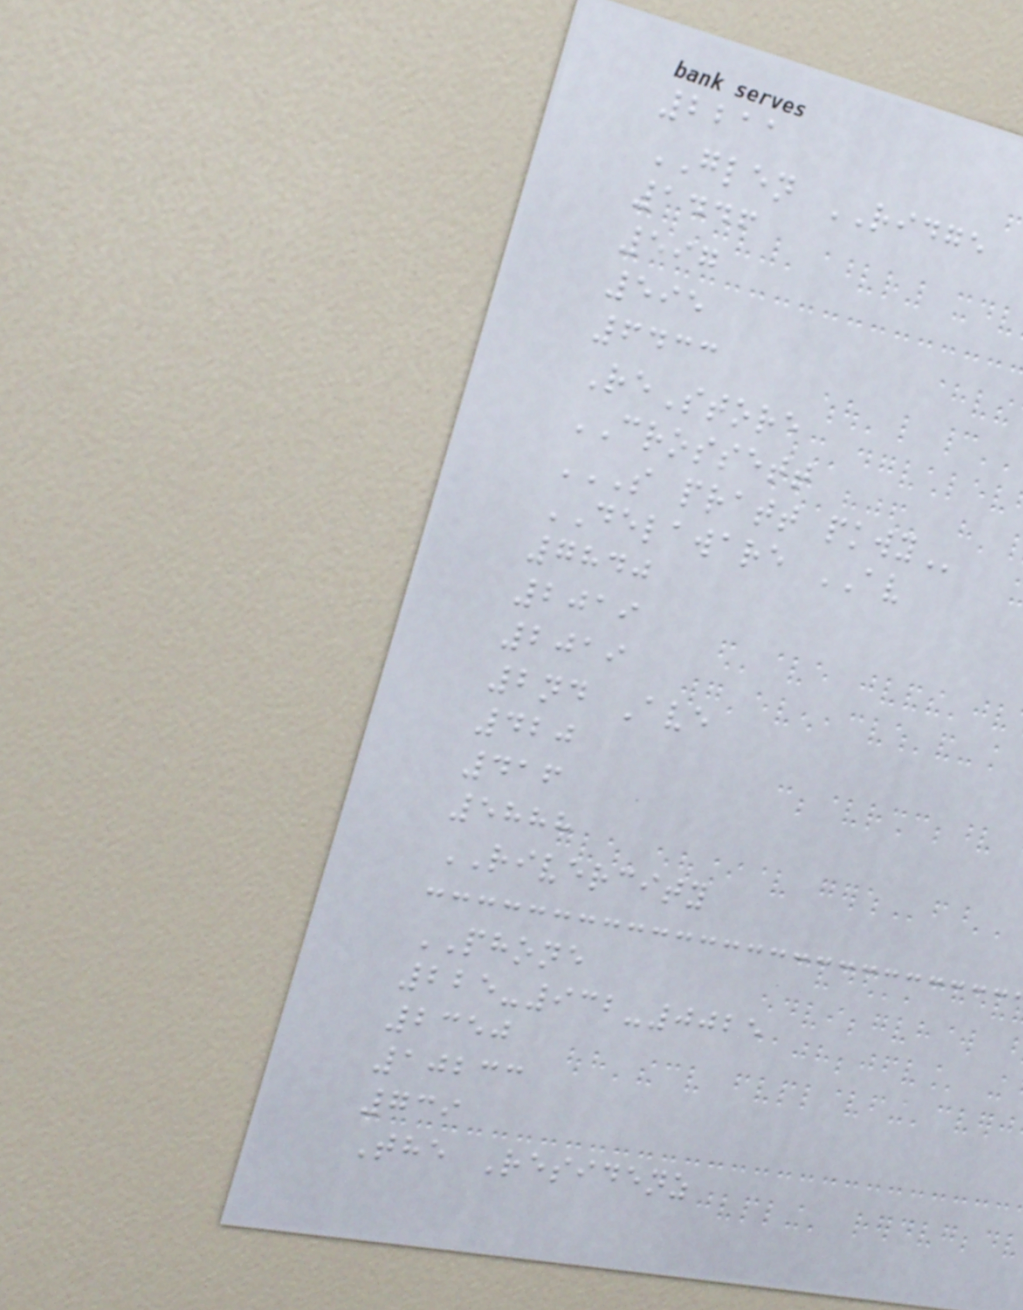2211
GLEN RIDGE
1446
597
595
6433
ReStore
CROSSETT
S PRATT PKWY
DELAWARE AV
7840
2019
2019
2nd Ave
420
416
5888
RIVERCITY
PHONE
225-932-0025
2350
10233
739
The Residenz
